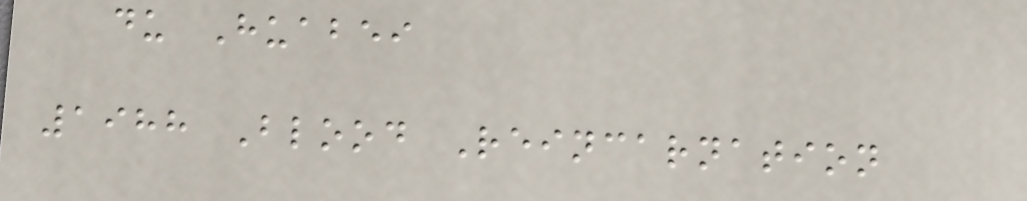du Huabei
1988 Blood Reincarnation
